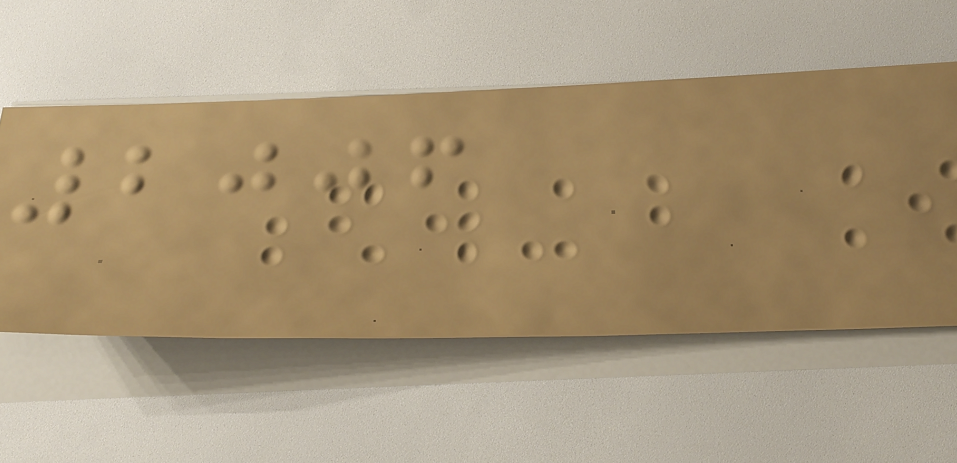2006
